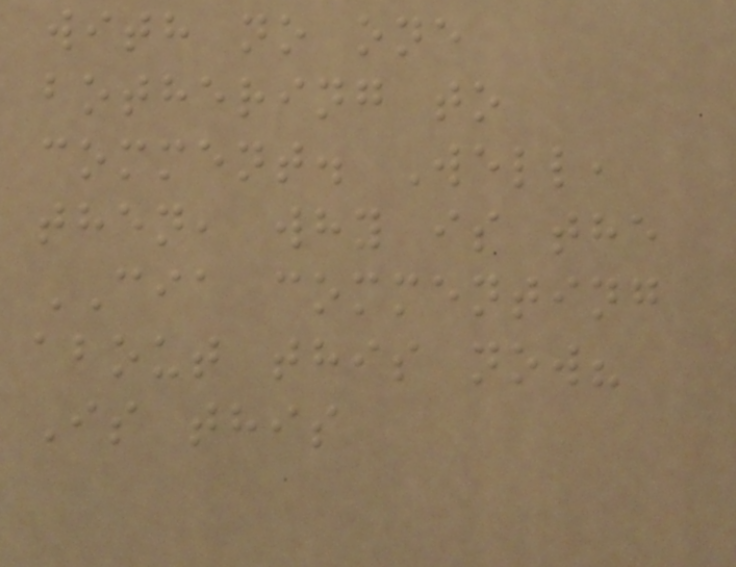with no one
bothering to
comment. Well,
then, why is the
CIA commenting
about this now?
Is this
